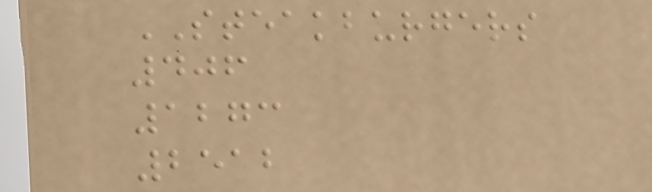STEAKBURGERS
406
1273
2512
